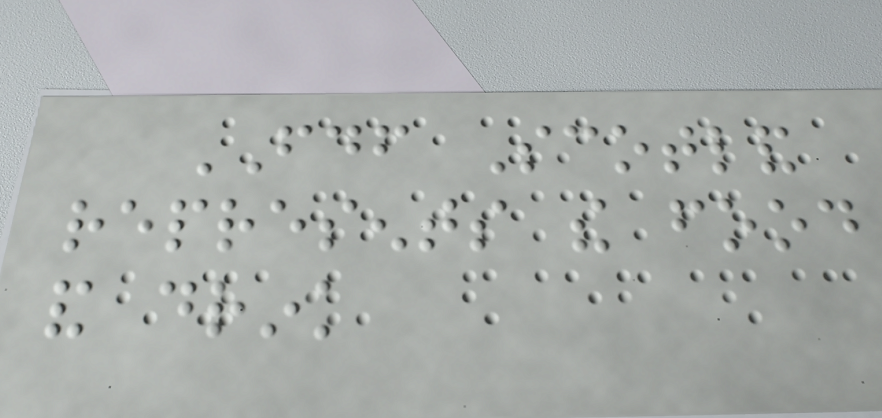FDF Scotland
represents the food
and drink
